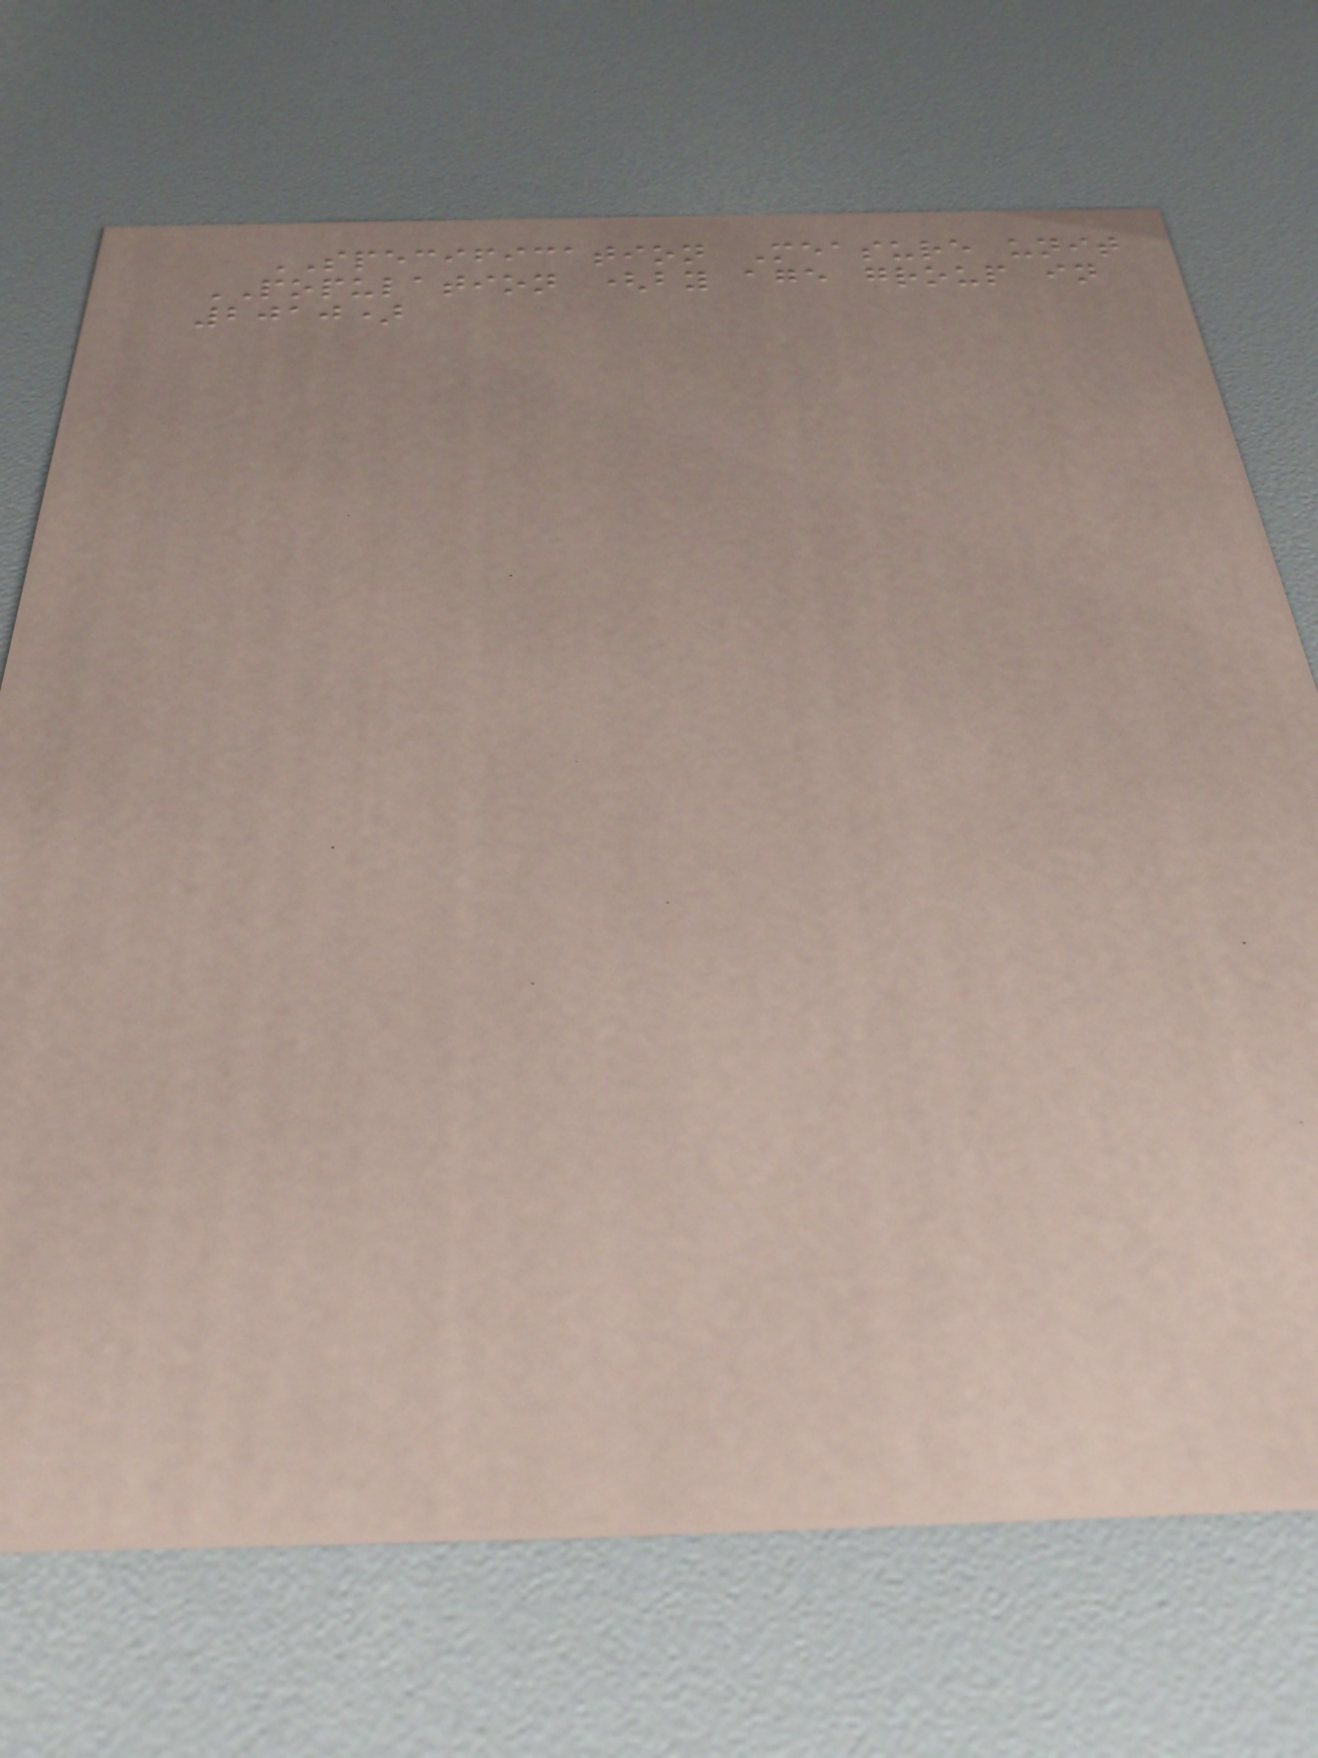SPECIFICATION Measure unit
POPULATION (by age group in
2010)
